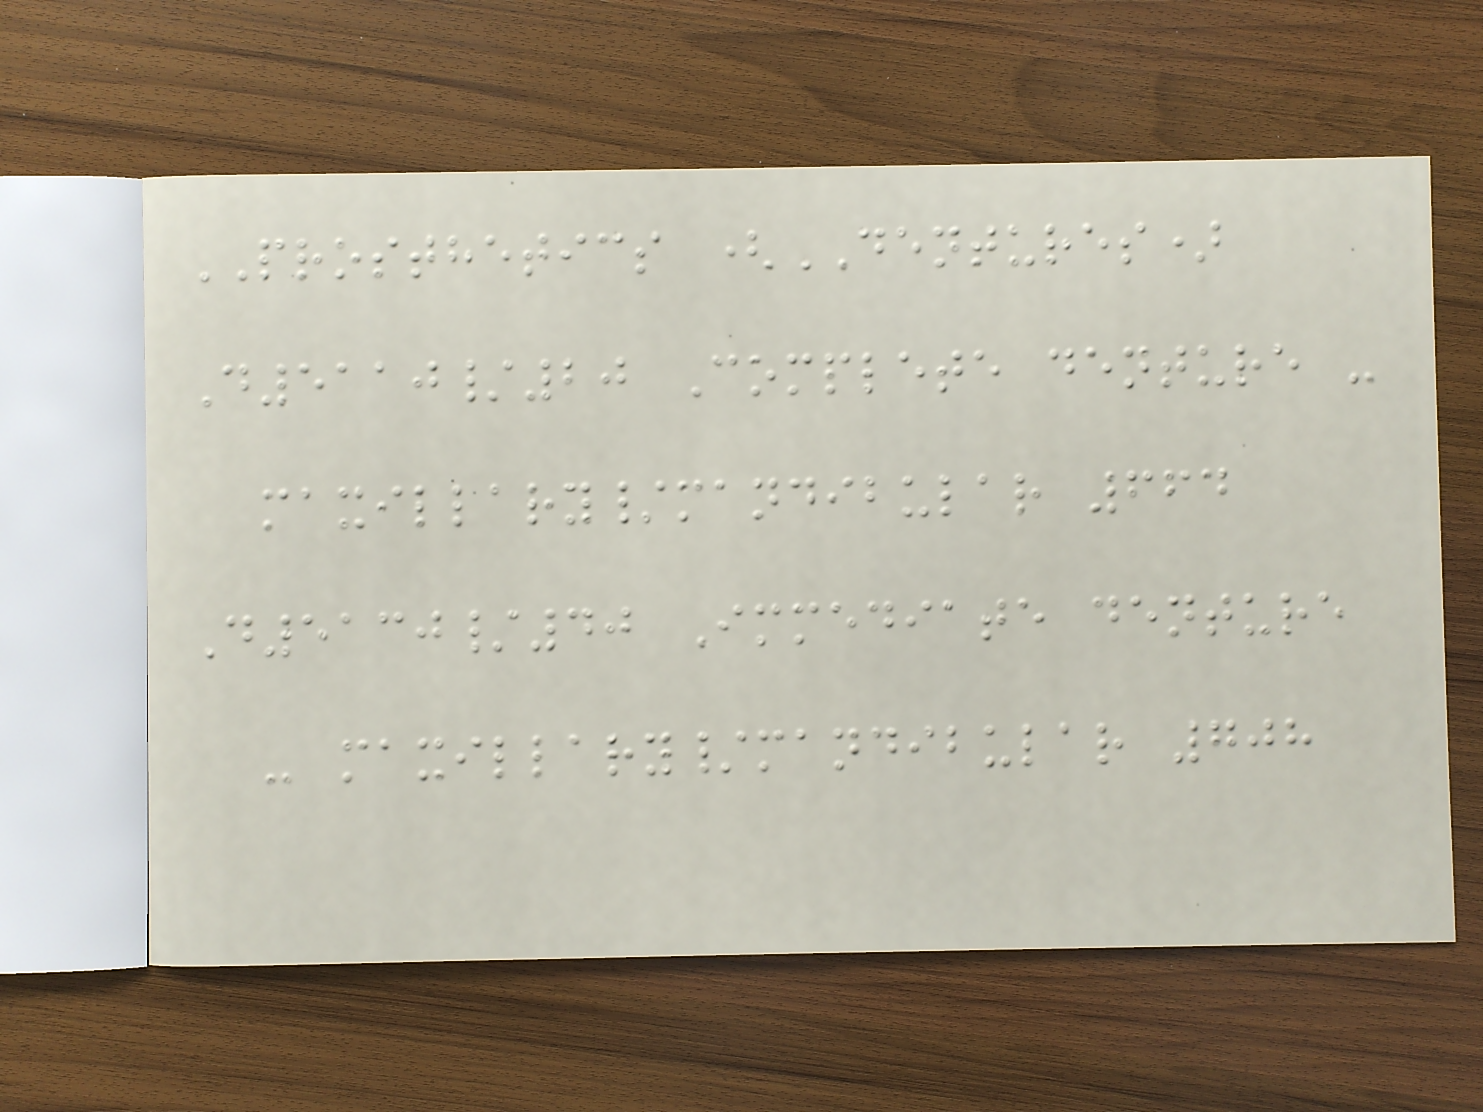PROSTHETICS (DENTURES)
D5110/20 Complete denture -
maxillary/mandibular 664
D5130/40 Immediate denture
- maxillary/mandibular 708
